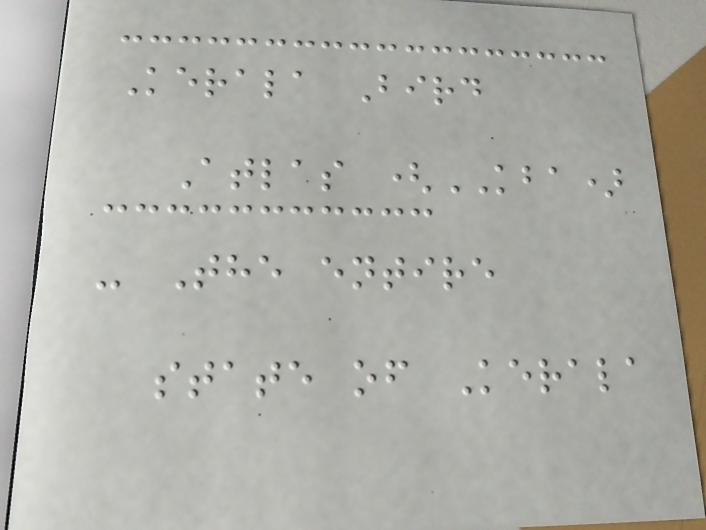Kerala Bird
Atlas (KBA)
- The entire
state of Kerala
